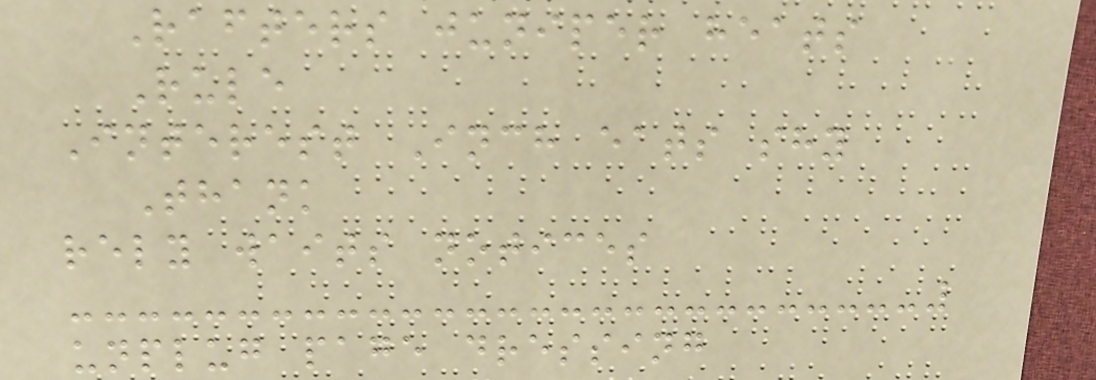Rafters juniper heats
Rule
Interest Inch eats shy
Thank
rely waits notices
unplug page dressing
